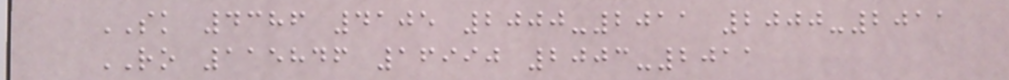SK 4386 4105 2000-2011 2000-2011
RO 115846 16990 2003-2011
